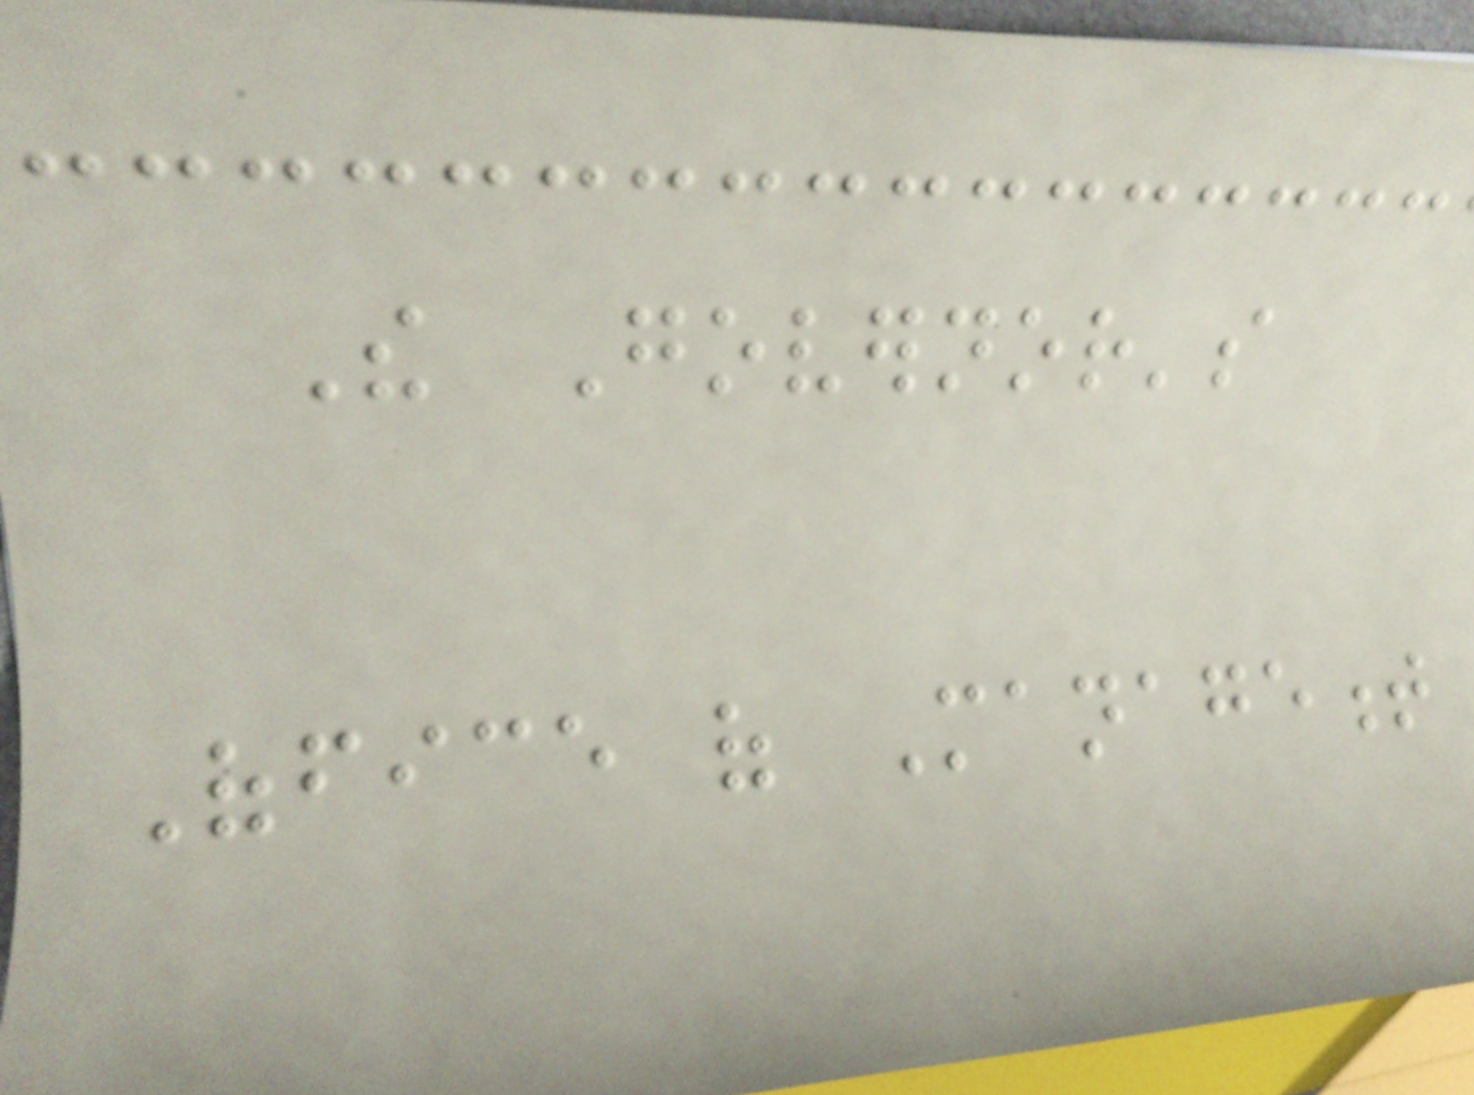The Governor's
Office of Management
